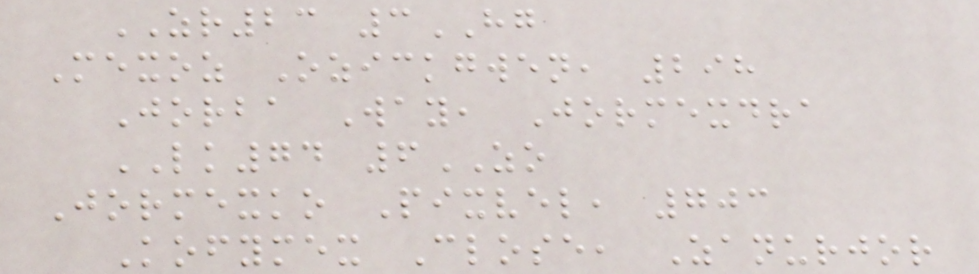ZR23 3HG
Mexoz Ozickgwen, 298
Jorba Way, Jormexdra
LK74 6ZO
Jormexko Pixvel, 703
Kofymex Close, Zanurjor
